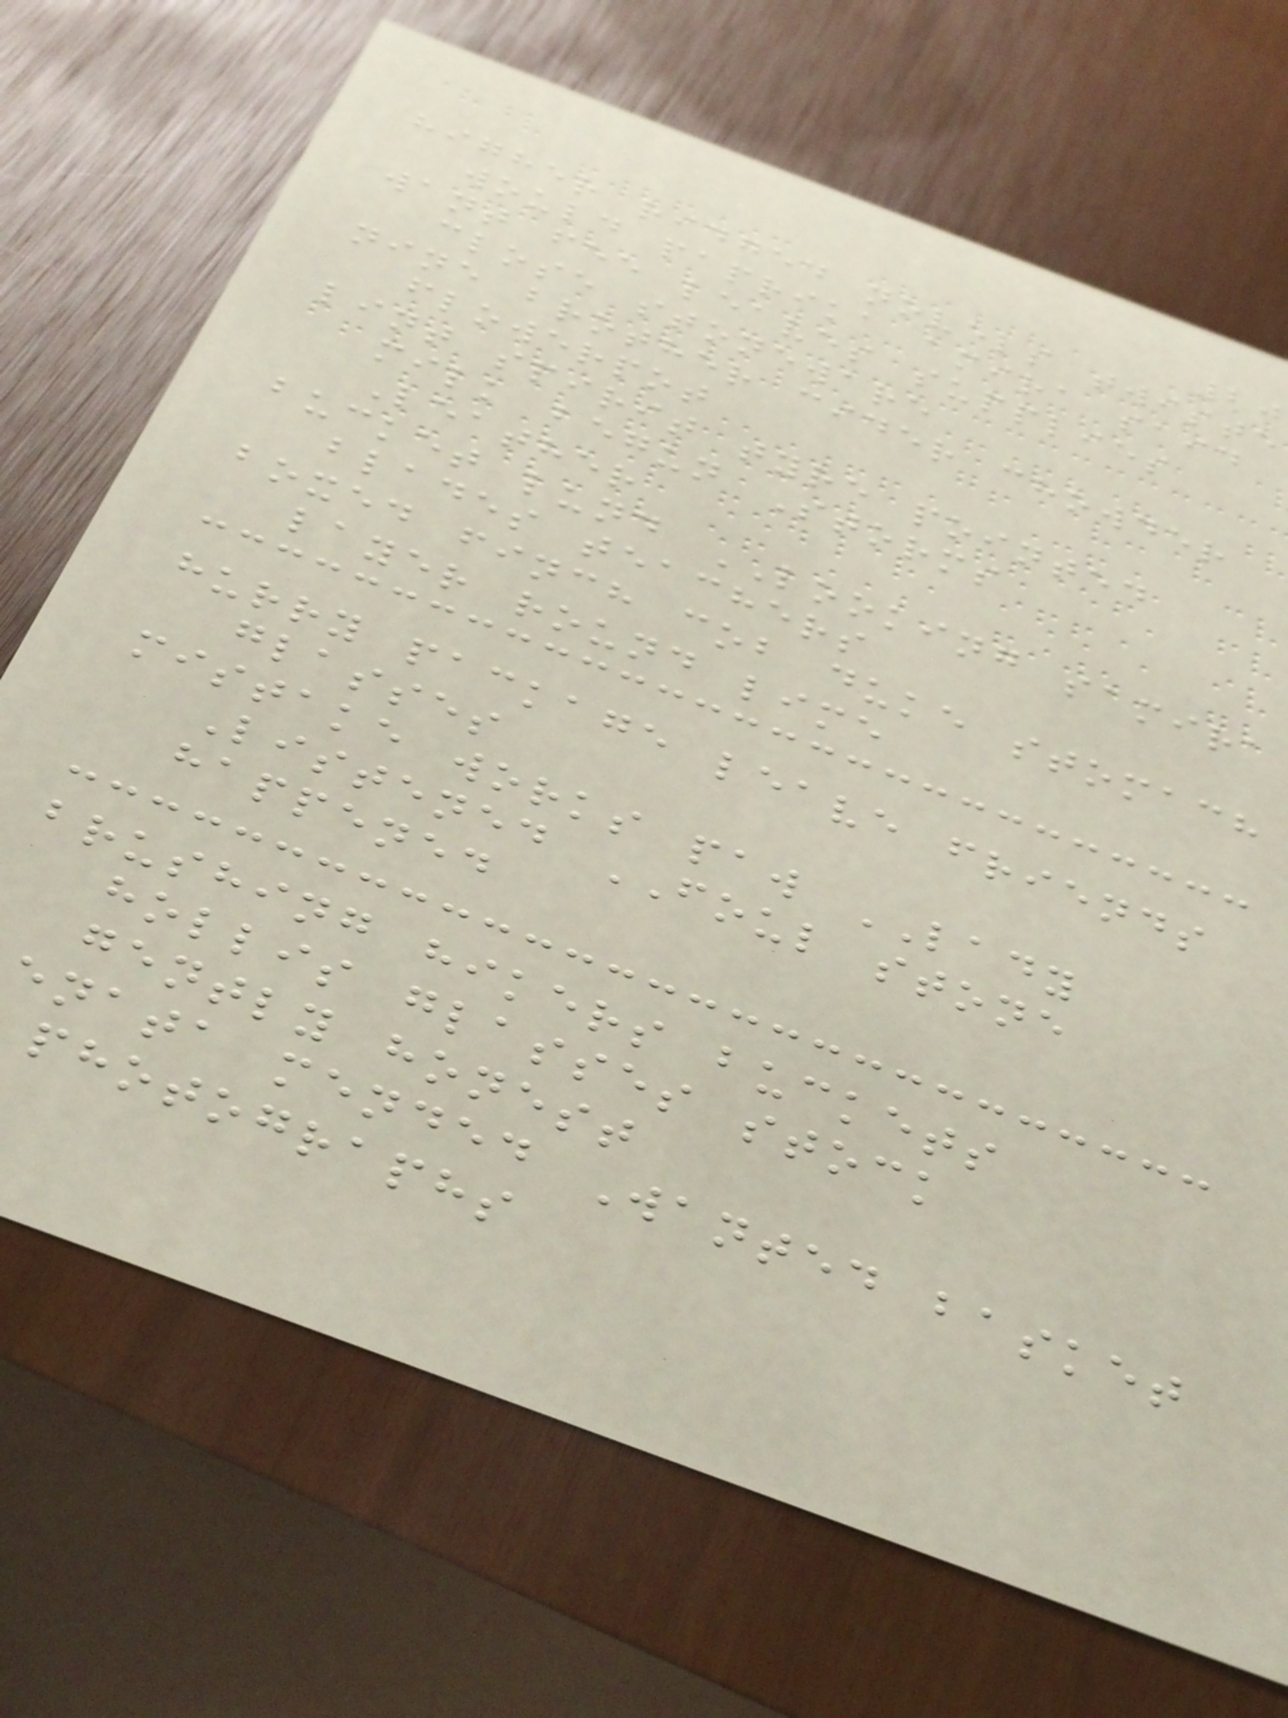higher ridged novels twiste
would paprika amira said
want fee leaves supplies
close stoneware
nine brother cider chowder
flowerpot
lint spirit tyre pointed
milk begun Storms
Leather
bucket lund LOOKING samira
blades teachers
boxed finch cob duke stomach
layer round lime
hurry package leave friends
glasses
mistake works paw LADY
Listened FOUL stone
happened
brushing hikers buckets
hollis glasses stock
gently honest
enata mended Wanted basket
photographs
